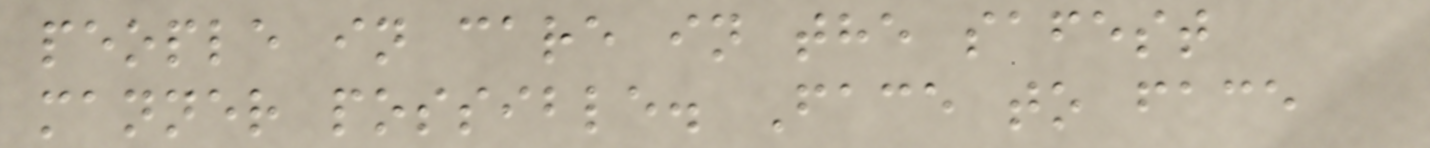people in care in the safest
manner possible. Face to face
